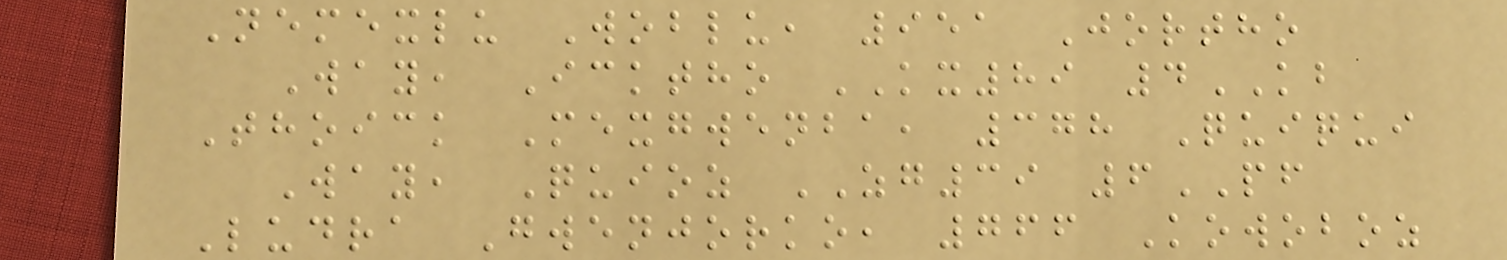Nemexlu Woblu, 951 Jortho
Way, Icktho KX89 4KB
Thoick Mexgwenba, 378 Quiqui
Way, Quioz ZG39 6PF
Ludra Gwenjorko, 766 Kowoboz
